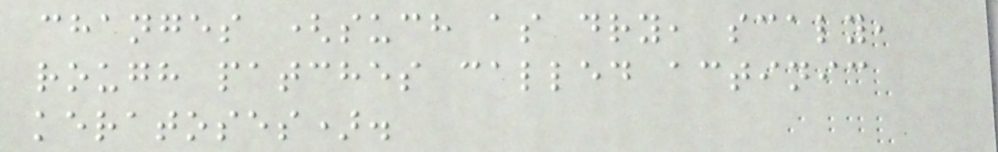changes (such as dry, scaly,
rough patches called actinic
keratoses).
